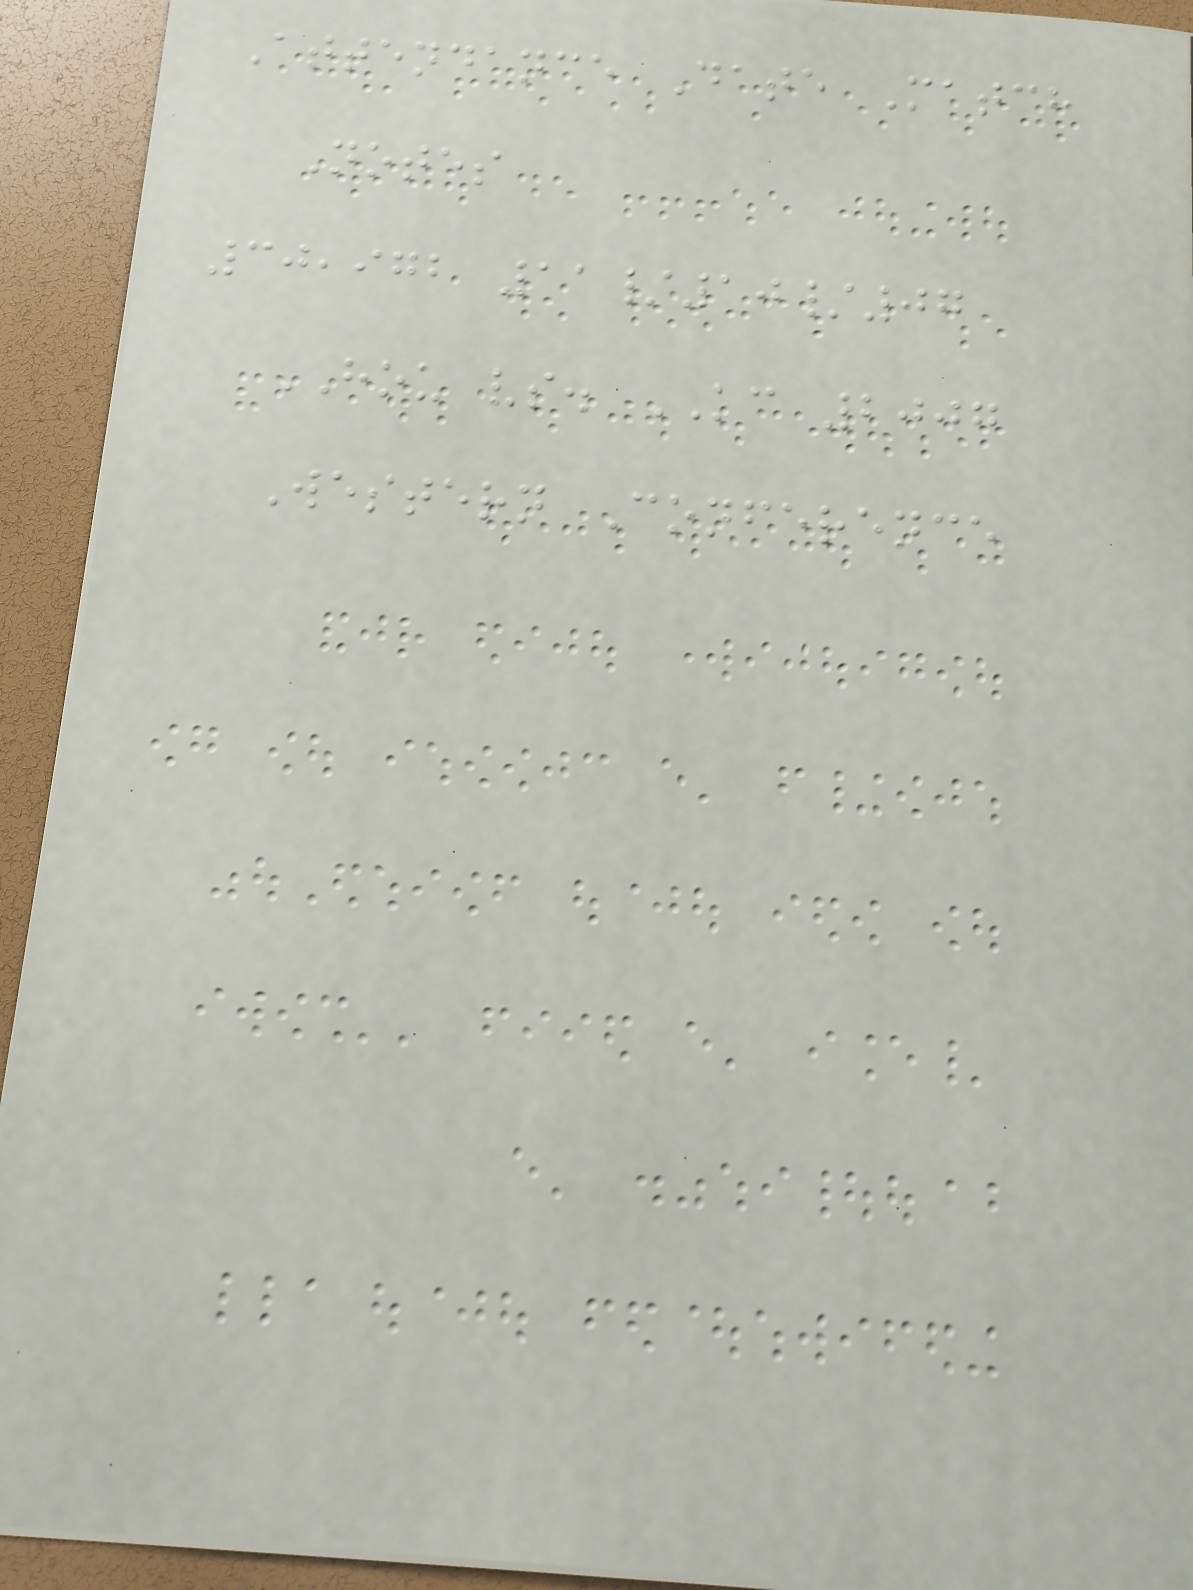Attendance Date Match
Notes
30,972 11/10/07
HOU vs. KC 2007
Western Conference
